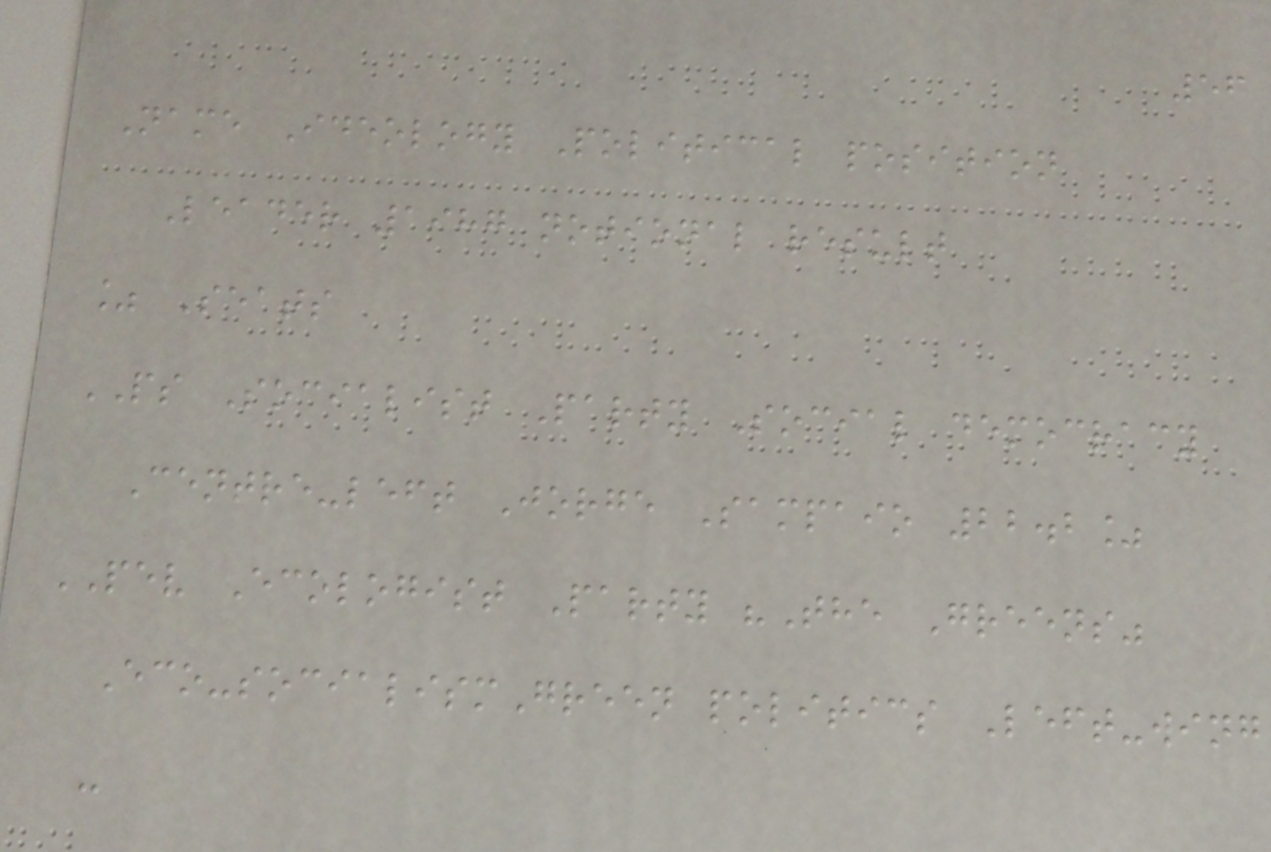56
Name Ideology Political position
Leader 1987 notional result
% Seats
PS Socialist Party Social democracy
Centre-left Jorge Sampaio 22.2%
PEV Ecologist Party "The Greens"
Eco-socialismGreen politics Left-wing
-
